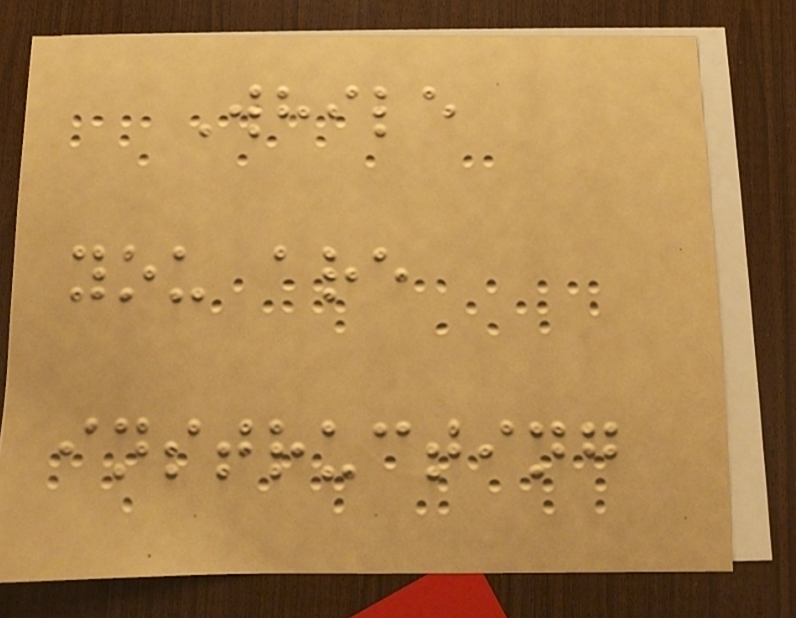While
you are
instructing
